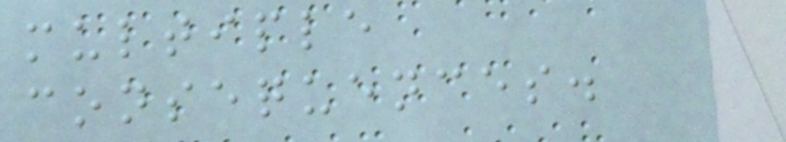multiple
consequences.
